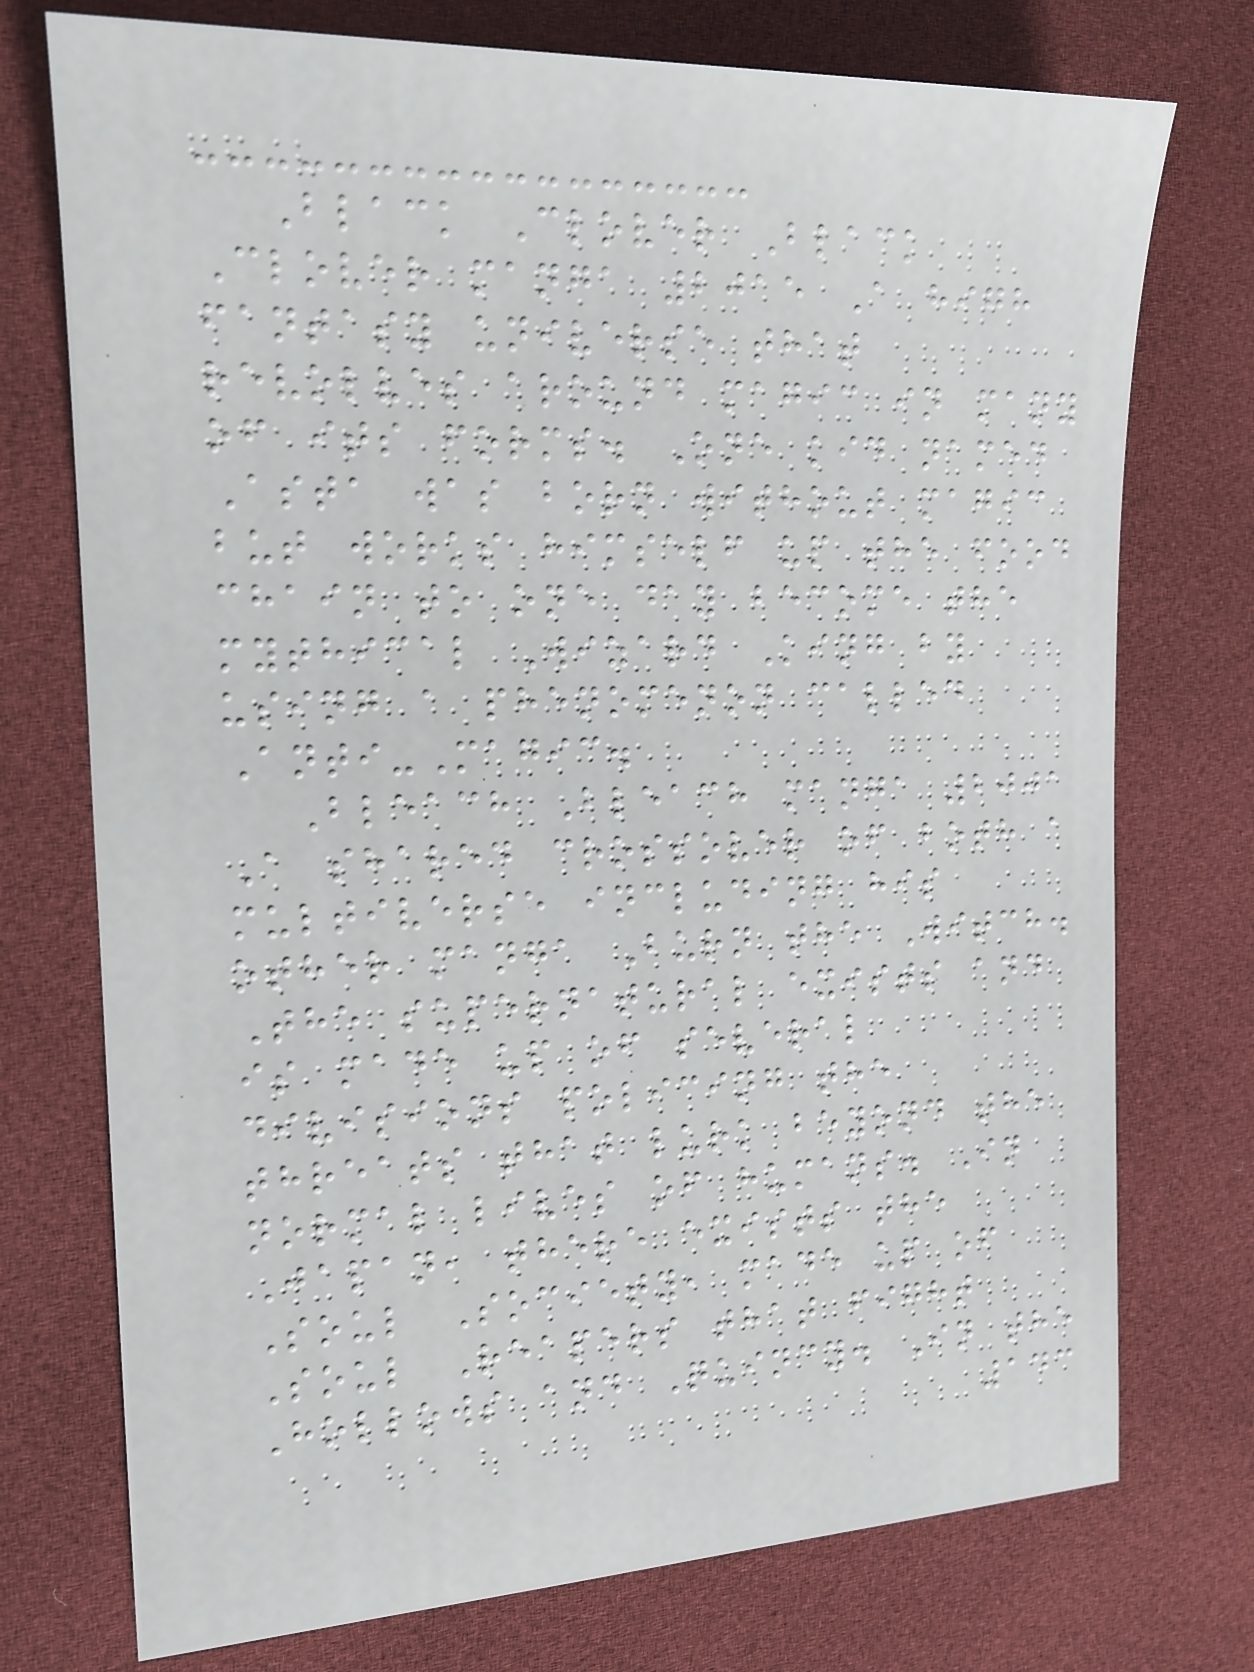Black Clover Black
Clover manga 2015 A high
fantasy universe that
revolves around magic in many
of its forms. One kid named
Asta was born without magic
but works himself up the food
chain to one day become the
mythical Wizard King by
using a phenomenon called
Anti-Magic.
Bleach Bleach manga 2001
A shared crossover of both a
multiverse including his
other manga Burn the Witch.
The supernatural exists and
is made up of several
divisions policing the
threats that lurk beyond the
normal lives of humans. In
Japan, there exists the
Soul Society, made up of
Soul Reapers that fight
Hollows and Quincy. In the
143
